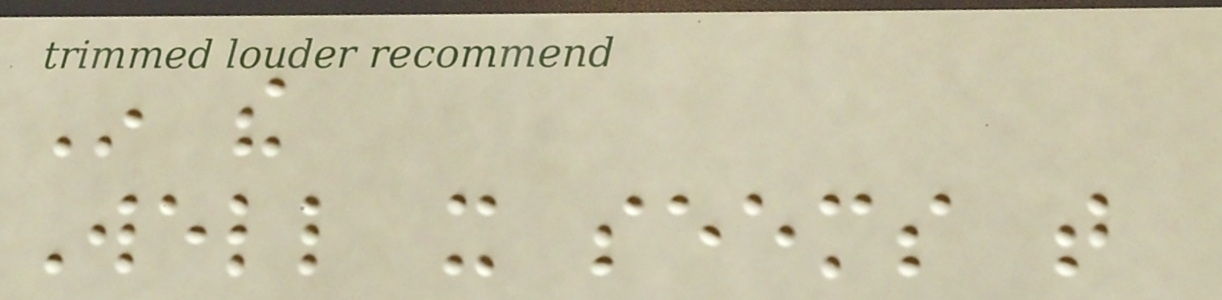In the
Well it seems that
